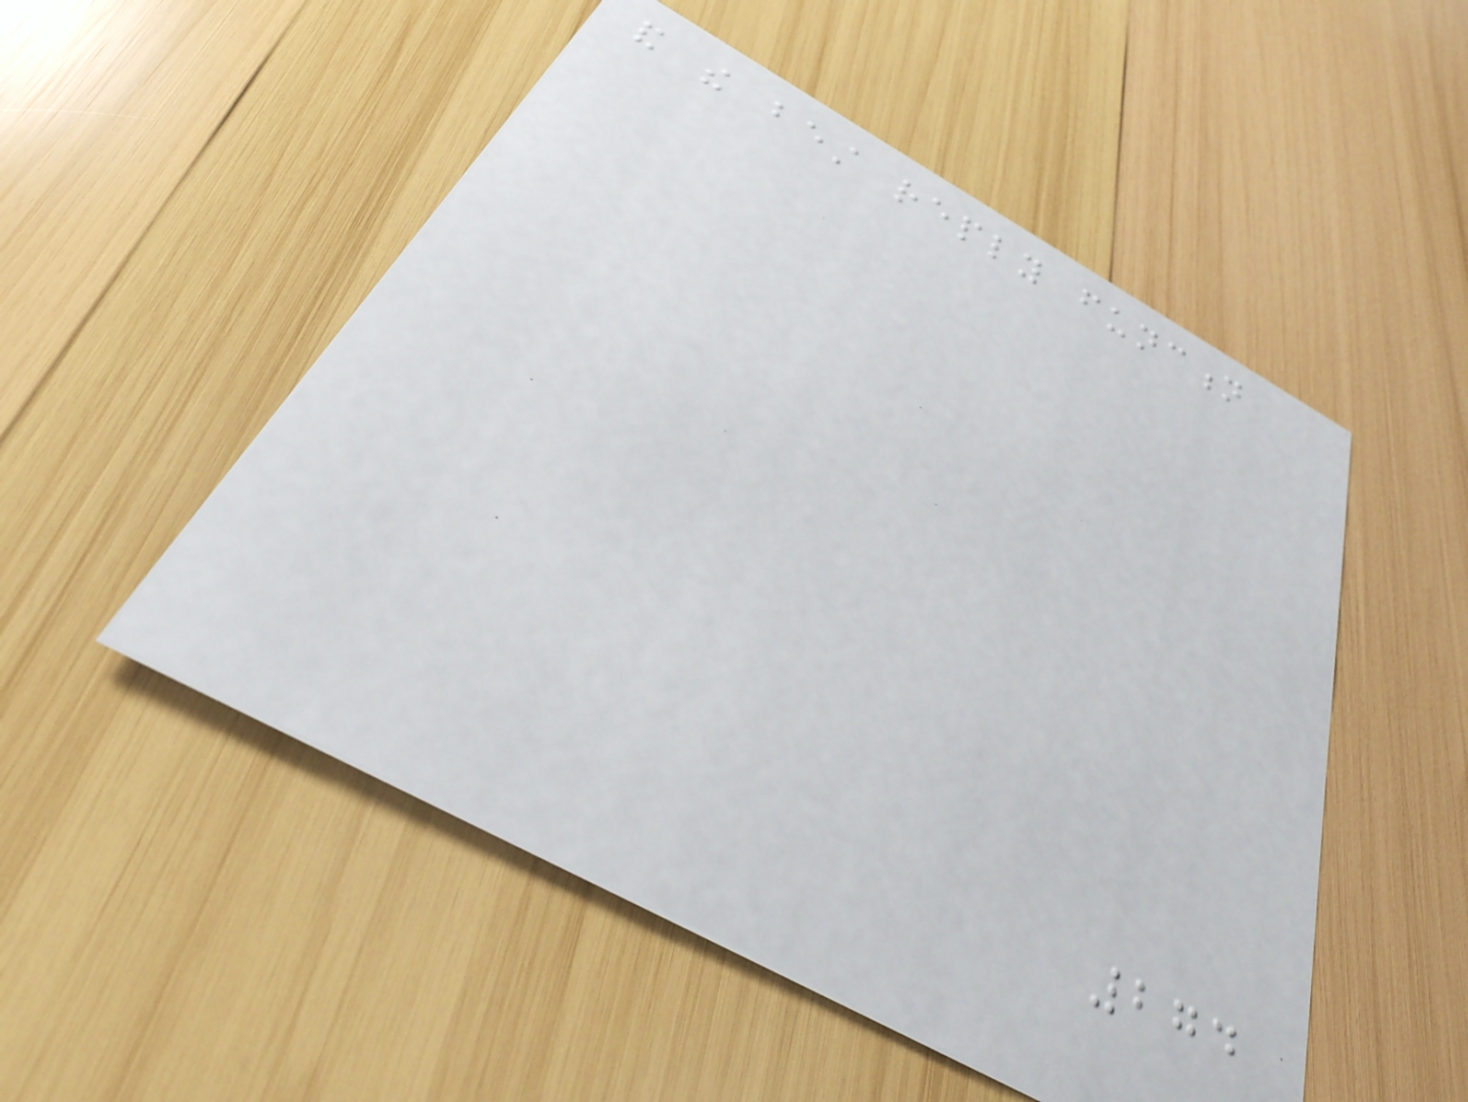and the best reply function
274
